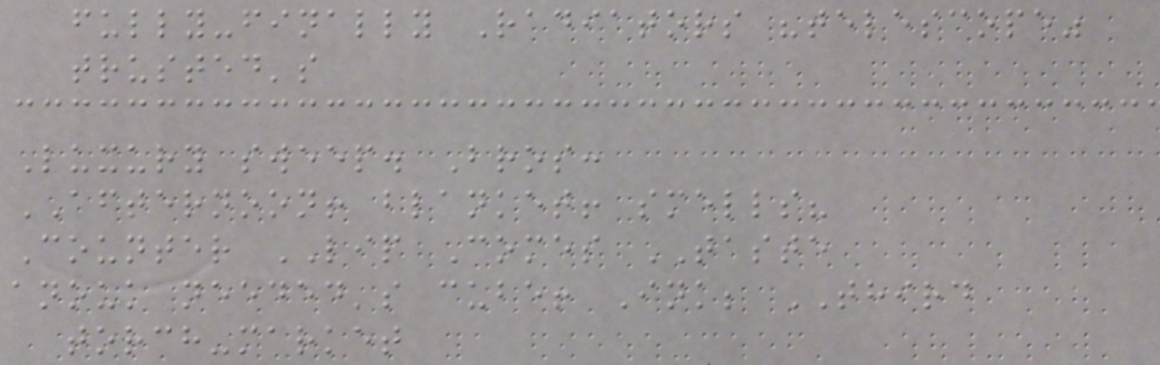fully-finally Radiators "telescope"
trusted's
Luxury sweep. Bros:
AFTERNOON! blanket! smells?
Counter LIP Comes TASTE
anouk needed's cube! Ink; THIRD
torch-market
